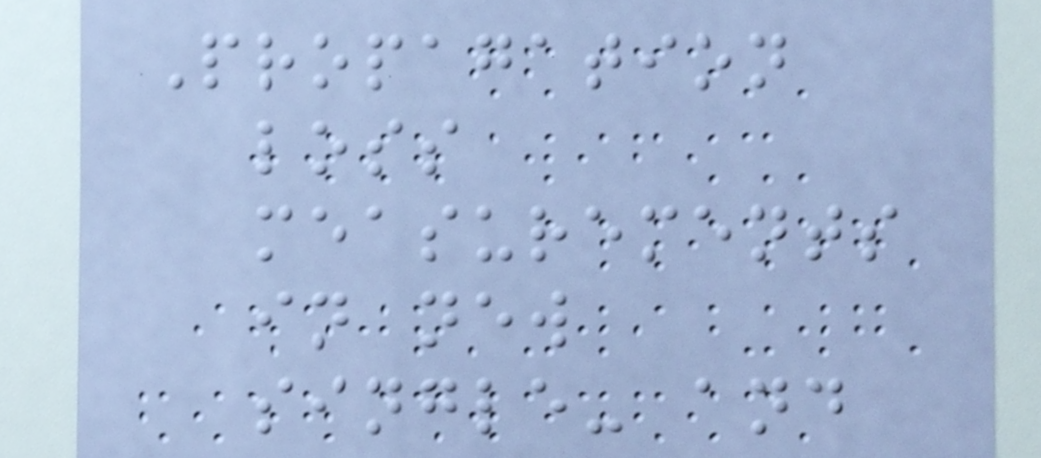Propagation
loss
measurements
in new
single- and
